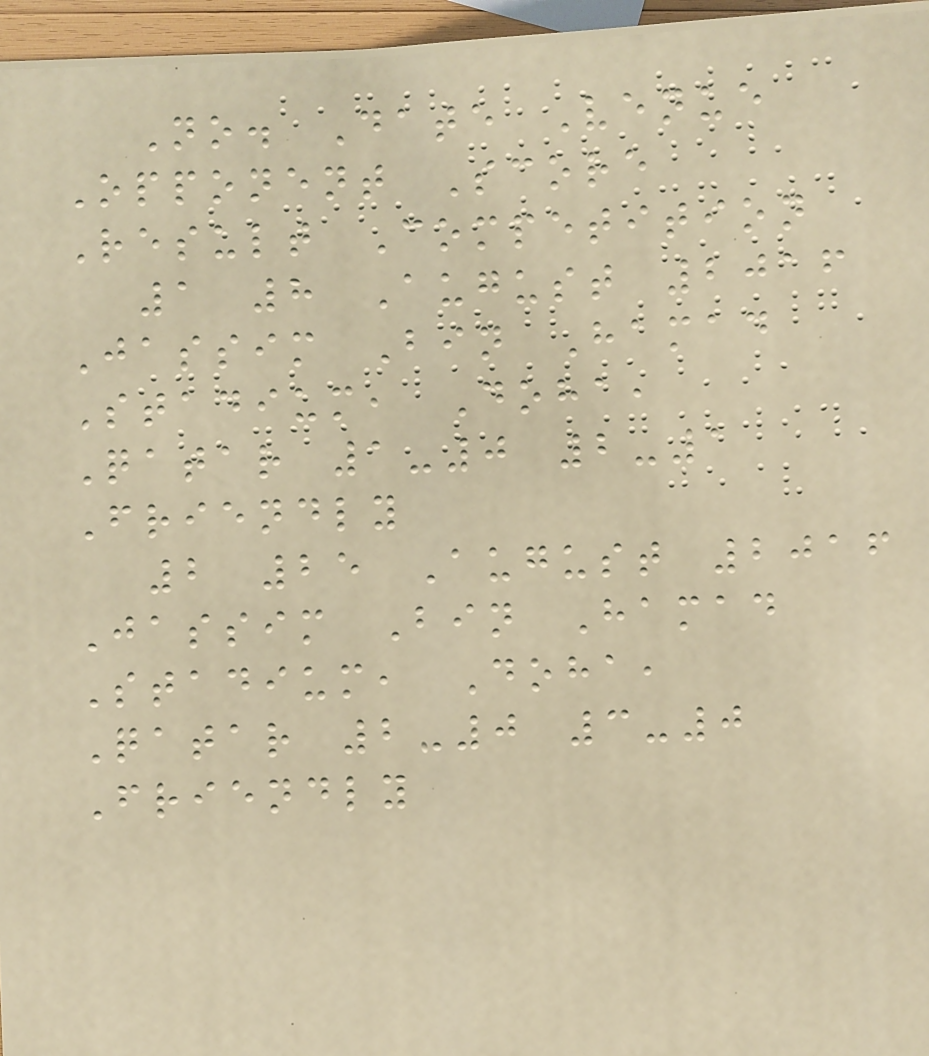No. Date Venue
Opponent Score
Result Competition
1 8 August 2016
Jassim Bin Hamad
Stadium, Doha,
Qatar 1-0 2-1
Friendly
2 25 August 2016
Jassim Bin Hamad
Stadium, Doha,
Qatar 2-0 3-0
Friendly
